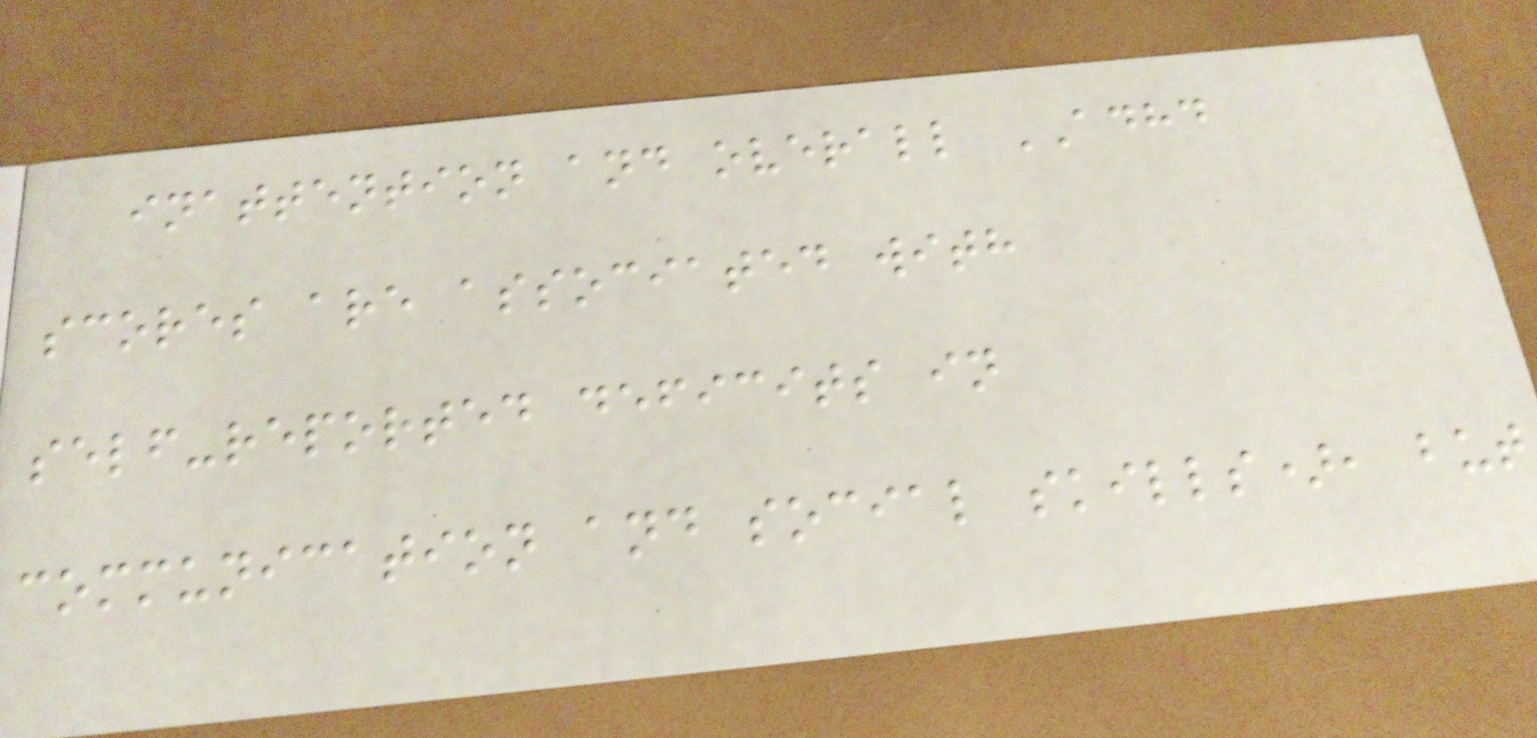inattention and overall ADHD
scores are associated with
self-reported deficits in
communication and social skills), but
